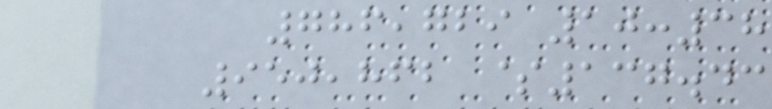786,729 10:38
950,862 $137.43
